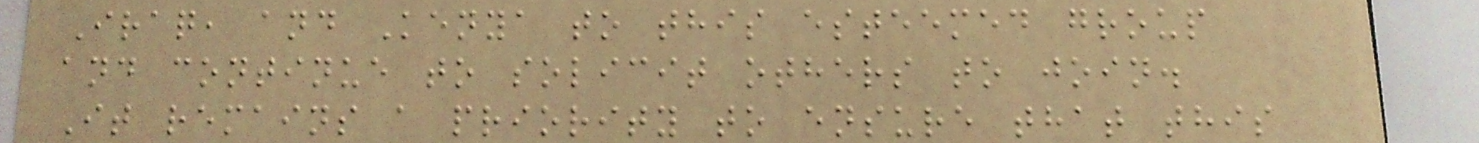Iraq, and Kenya to this esteemed group
and continue to solicit others to join.
It remains a priority to ensure that this
